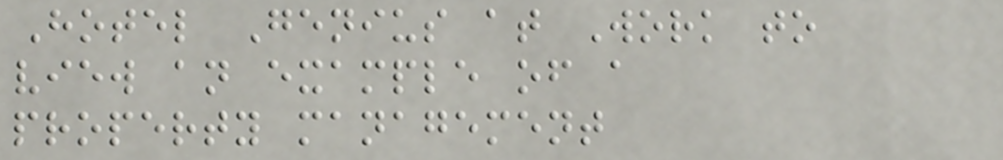Hotel Genius at Work to
view an example of a
property management
